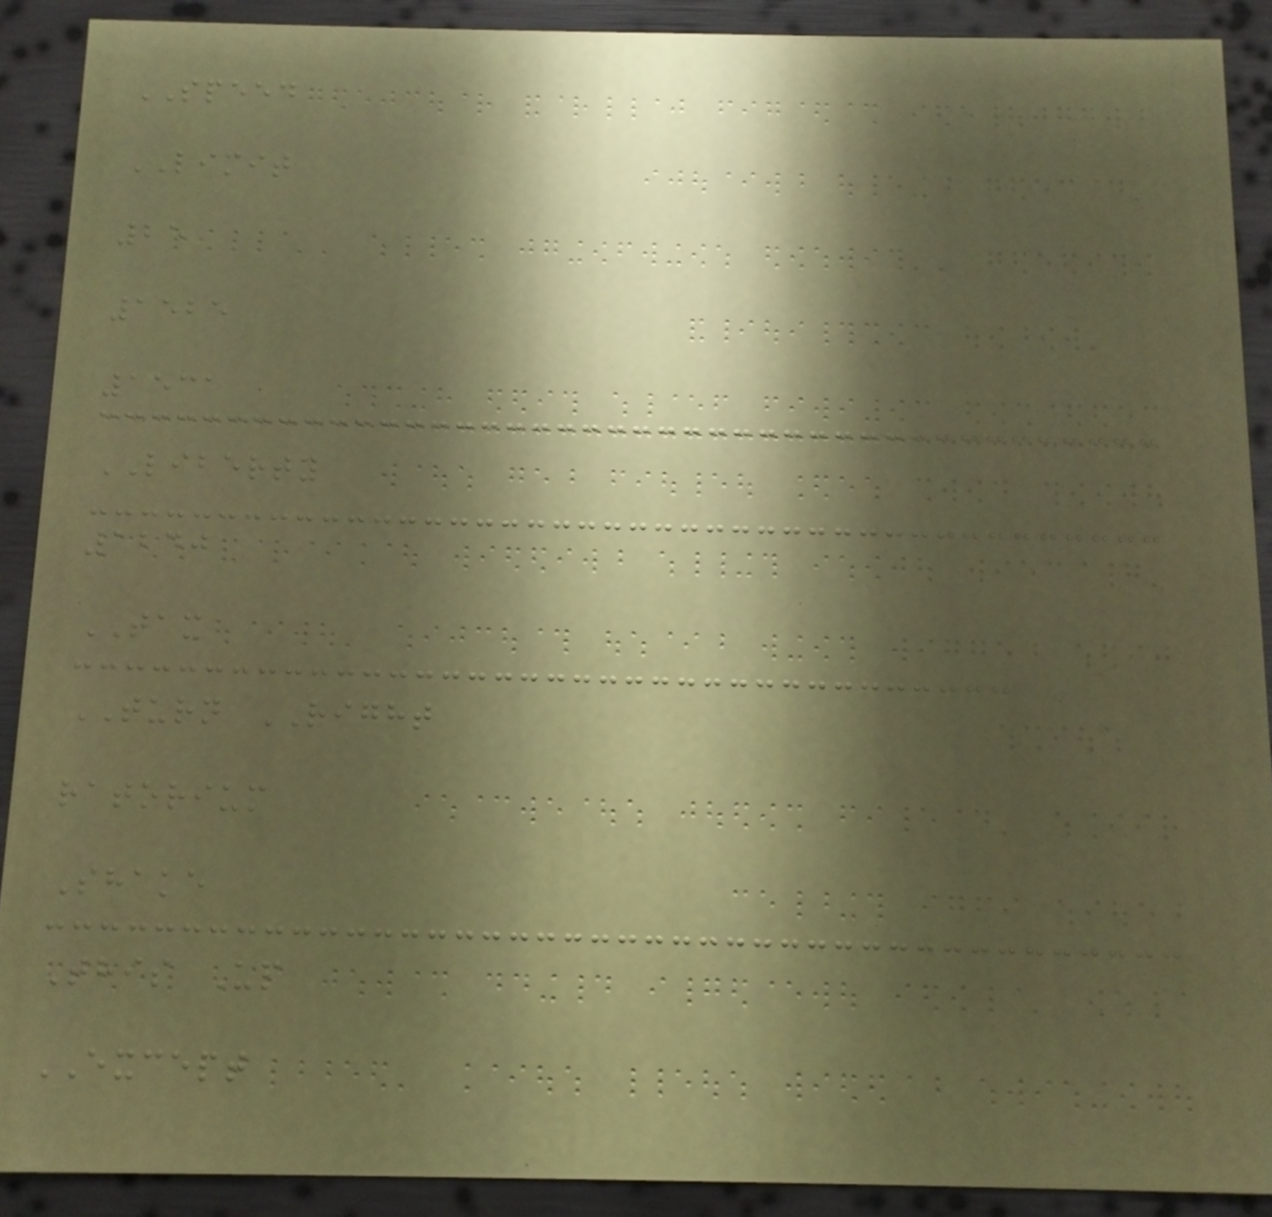SPEED
LIMIT
25
1525
1531
LIBERTY
1240
TAX
TURN RIGHT
ratorium
Shake
This Up
EXCEPT
